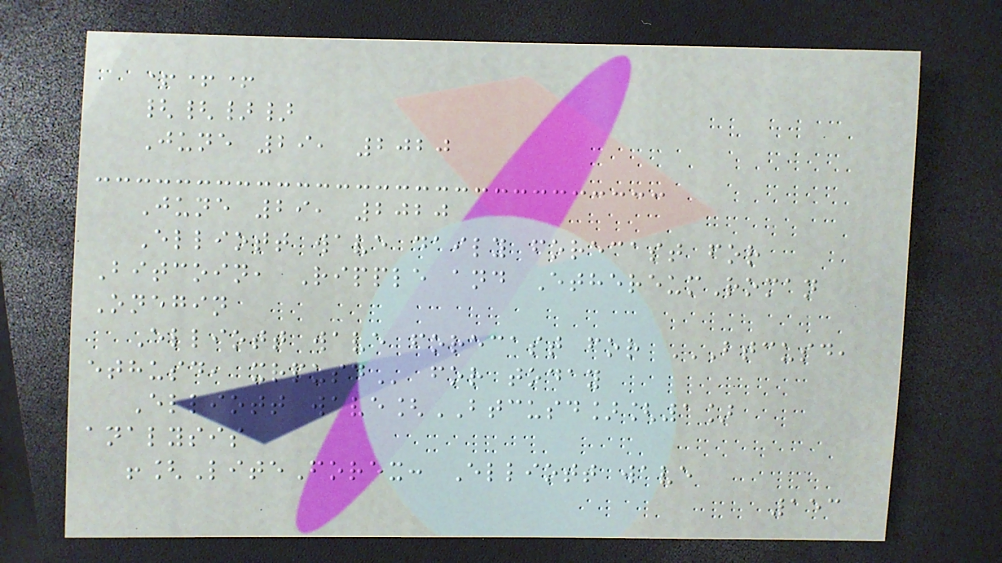+++
{{}}
June 29, 2020
June 29, 2020
Elliott wave daily forecast for
Bitcoin, Ripple and EthereumRoman
Onegin
Elliott wave forecast for BTCUSD,
ETHUSD, XRPUSD for today
Elliott wave[BTCUSD][1]
analysis
![LiteForex: Elliott wave
153
